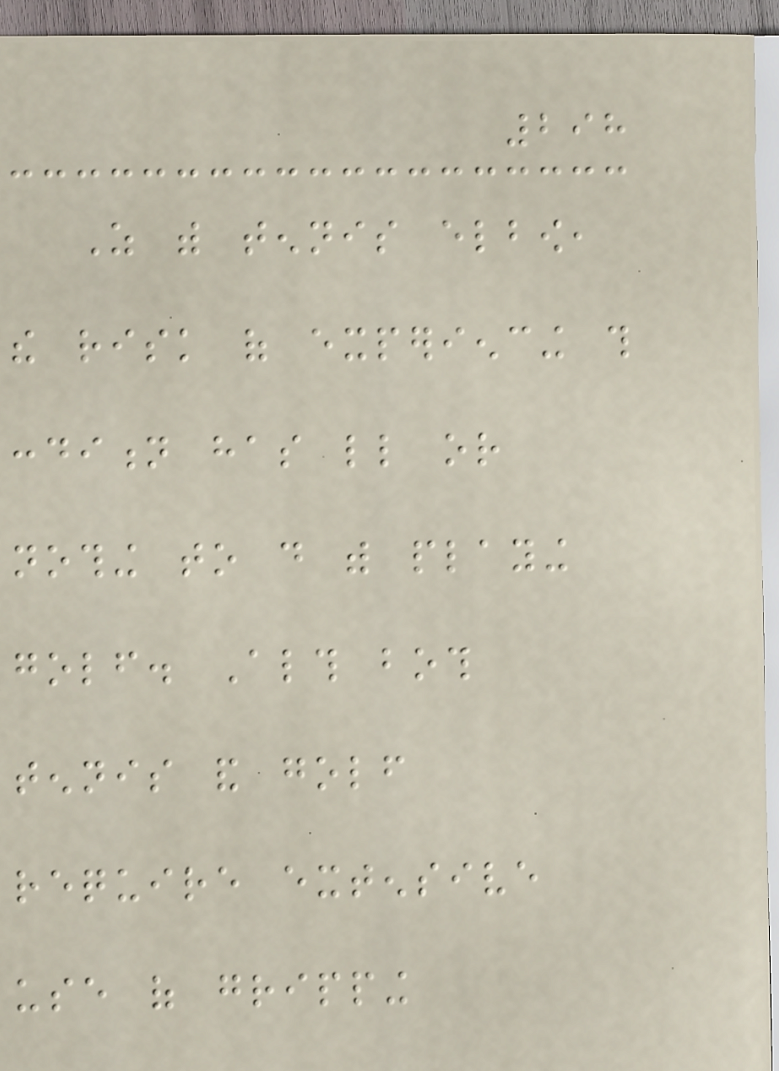298
As with tennis elbow,
the risk of experiencing this
condition has little or
nothing to do with playing
golf. Although both
tennis and golf
require extensive
use of gripping
